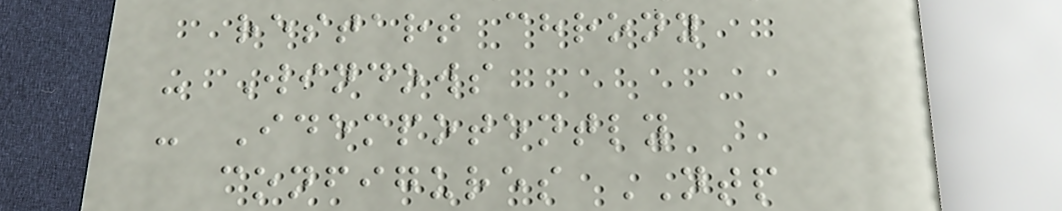restart chrony
- Windows
- Idempotently
configures NTP
